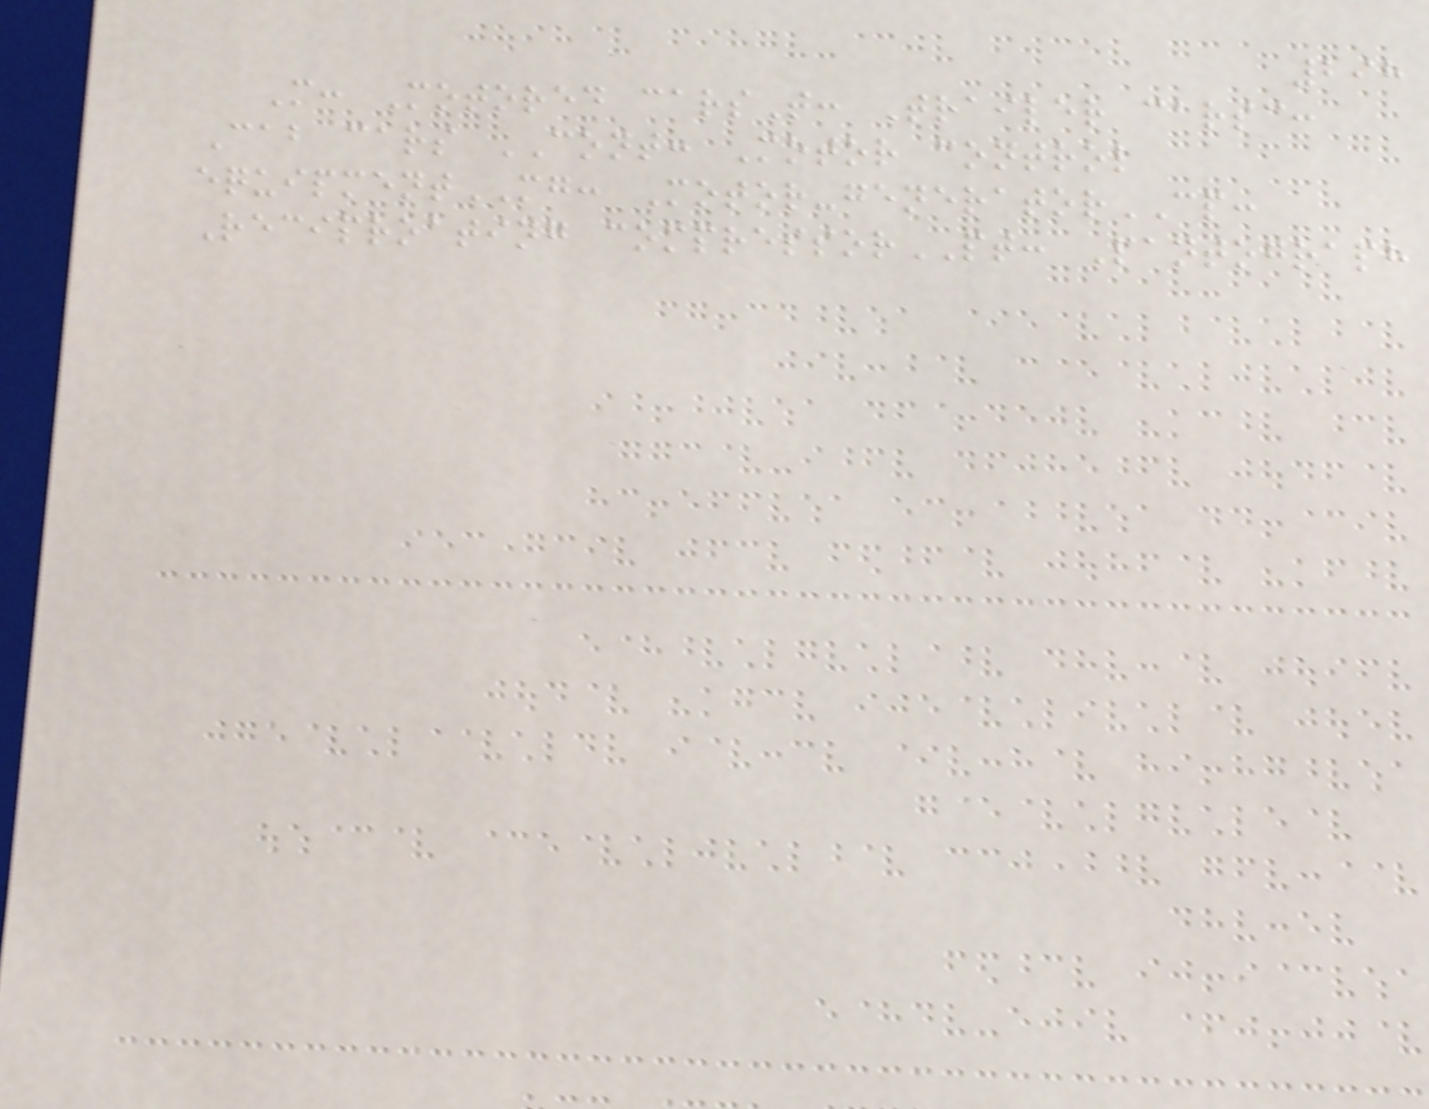298
M: Motored carsT: Trailer carsc:
Cab cars CONT: Motor control
equipmentMG: Motor-generatorCP:
Reciproating compressorPT: Pantograph
